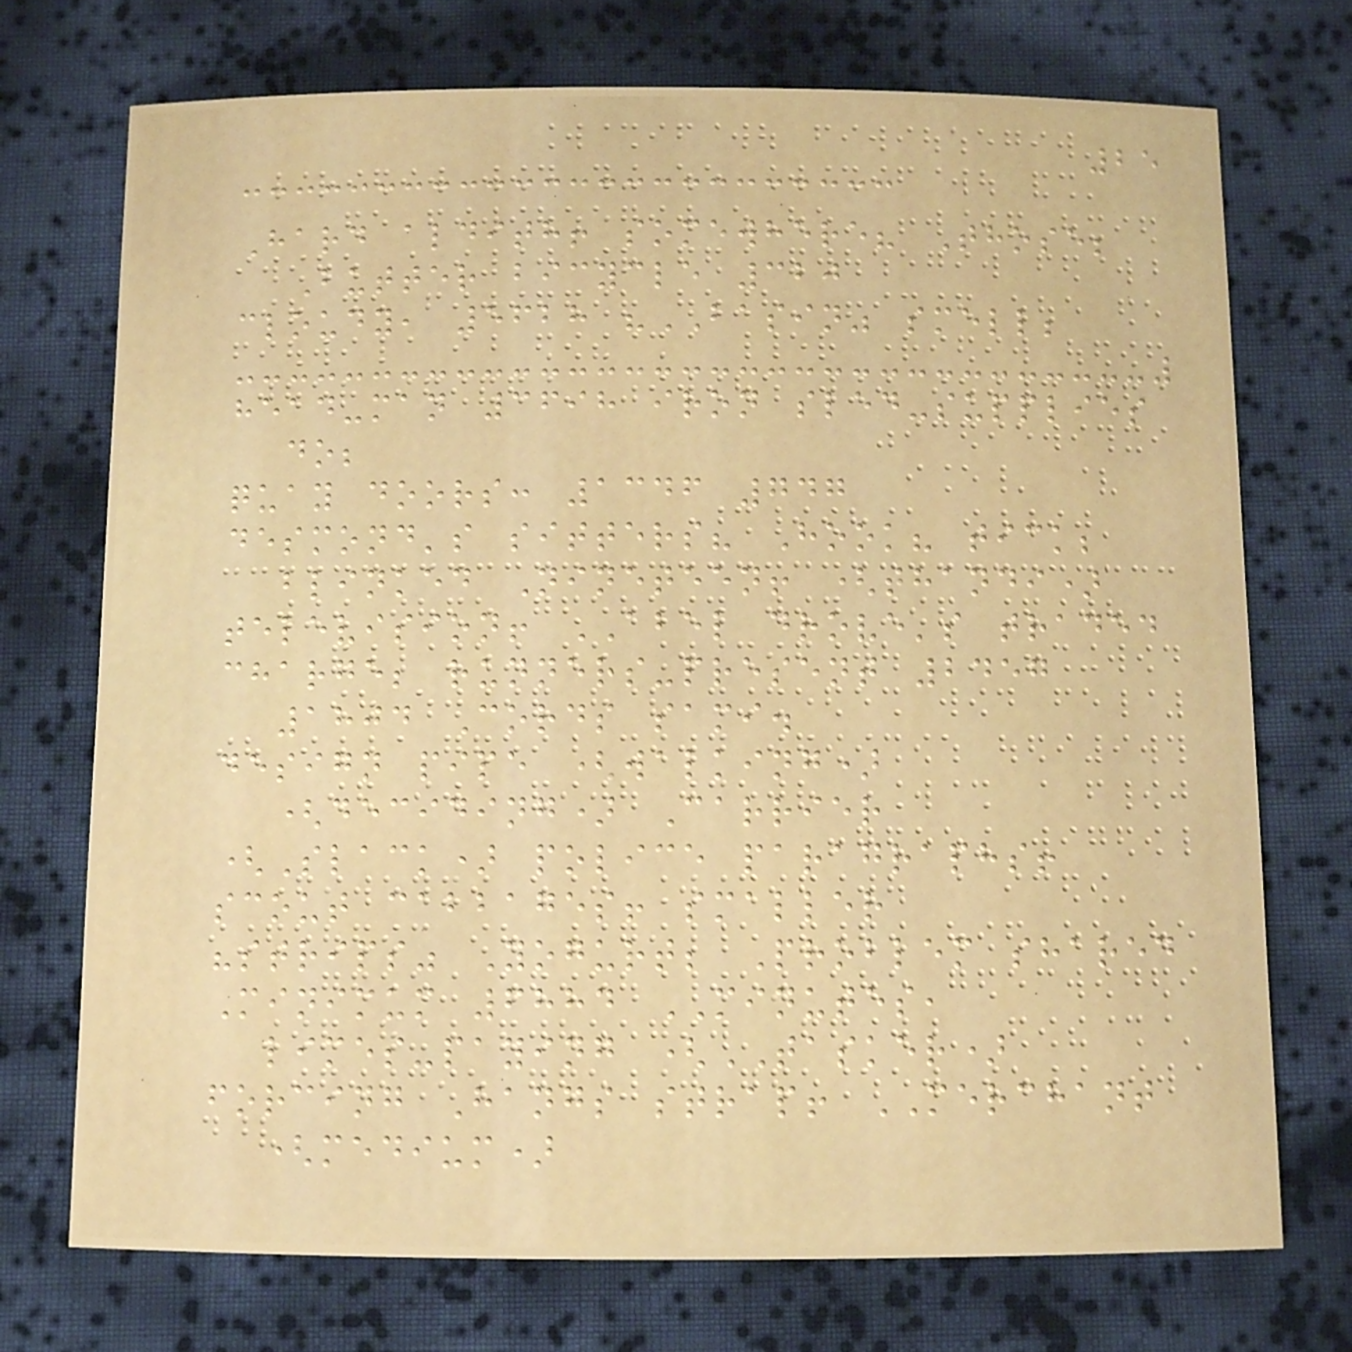25
Hard aldith! somewhere? Those;
Butter bicycle 320
cloudy, 5628 "BASIN" smell;
head-man 3698 iron sled-supplies
do;
quay doors: 1346 747
desmond's sitters? Hook? tick;
blinked Nineteen! (thandi)
television! ABEL drove's traded
charge; runners-present 2457
1804 Cords sami.
design pipe (walking)
(deciding) Carrier
(Slack) police paragraphs!
scout cabbages! smaller
"strips" Yogurt; Problem shared
Minimum 6884 MINUTES,
limes-paying (TASKER)
forcing Hangs strap! MERCHANT
(medium)
